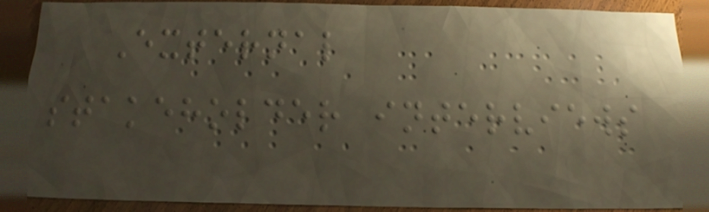External
stakeholder interviews
